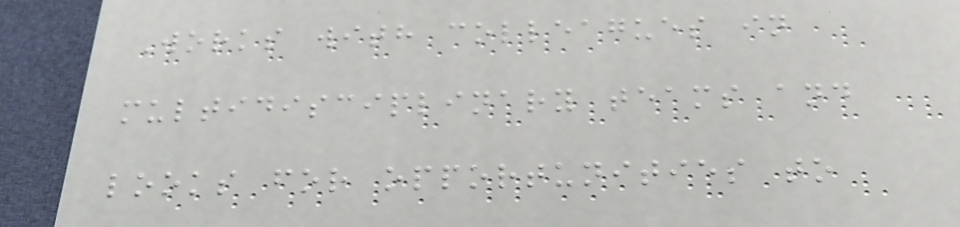Works with colleagues in
multidisciplinary teams and
looks for opportunities to
